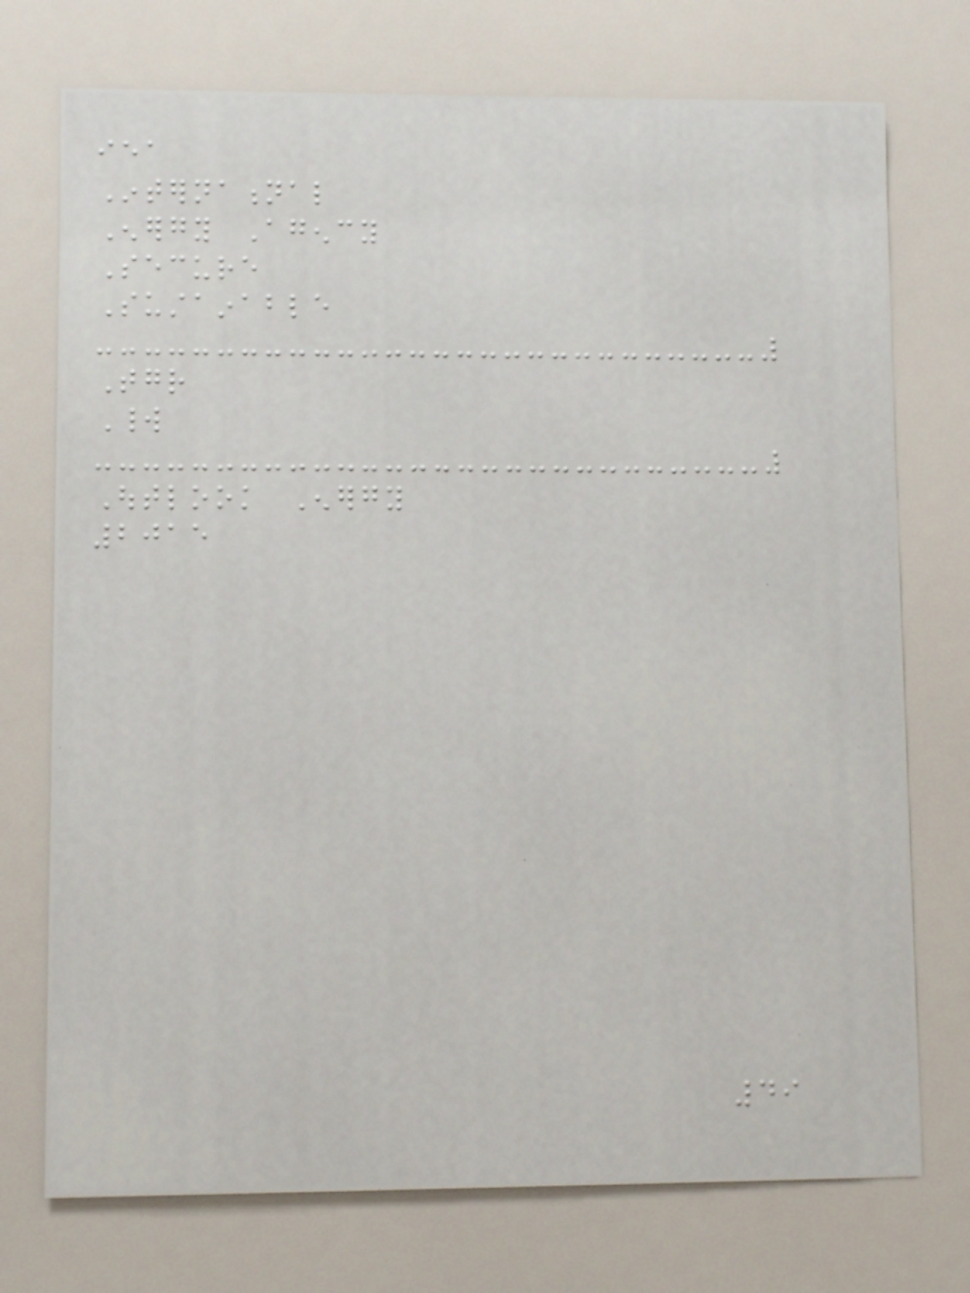iea
International
Energy Agency
Secure
Sustainable
Together
World
Outlook Energy
2015
49
